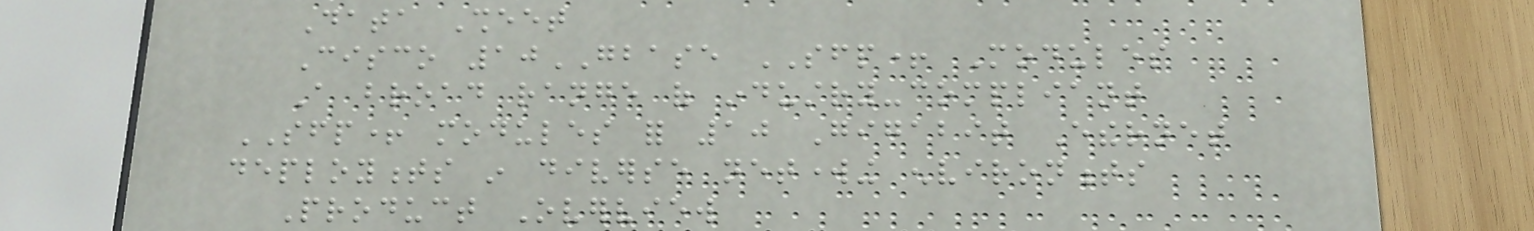Data Sheet
Cisco 10GBASE SFP+ Modules
A broad range of industry-compliant
SFP+ modules for 10 Gigabit Ethernet
deployments in diverse networking environments
Product Overview
